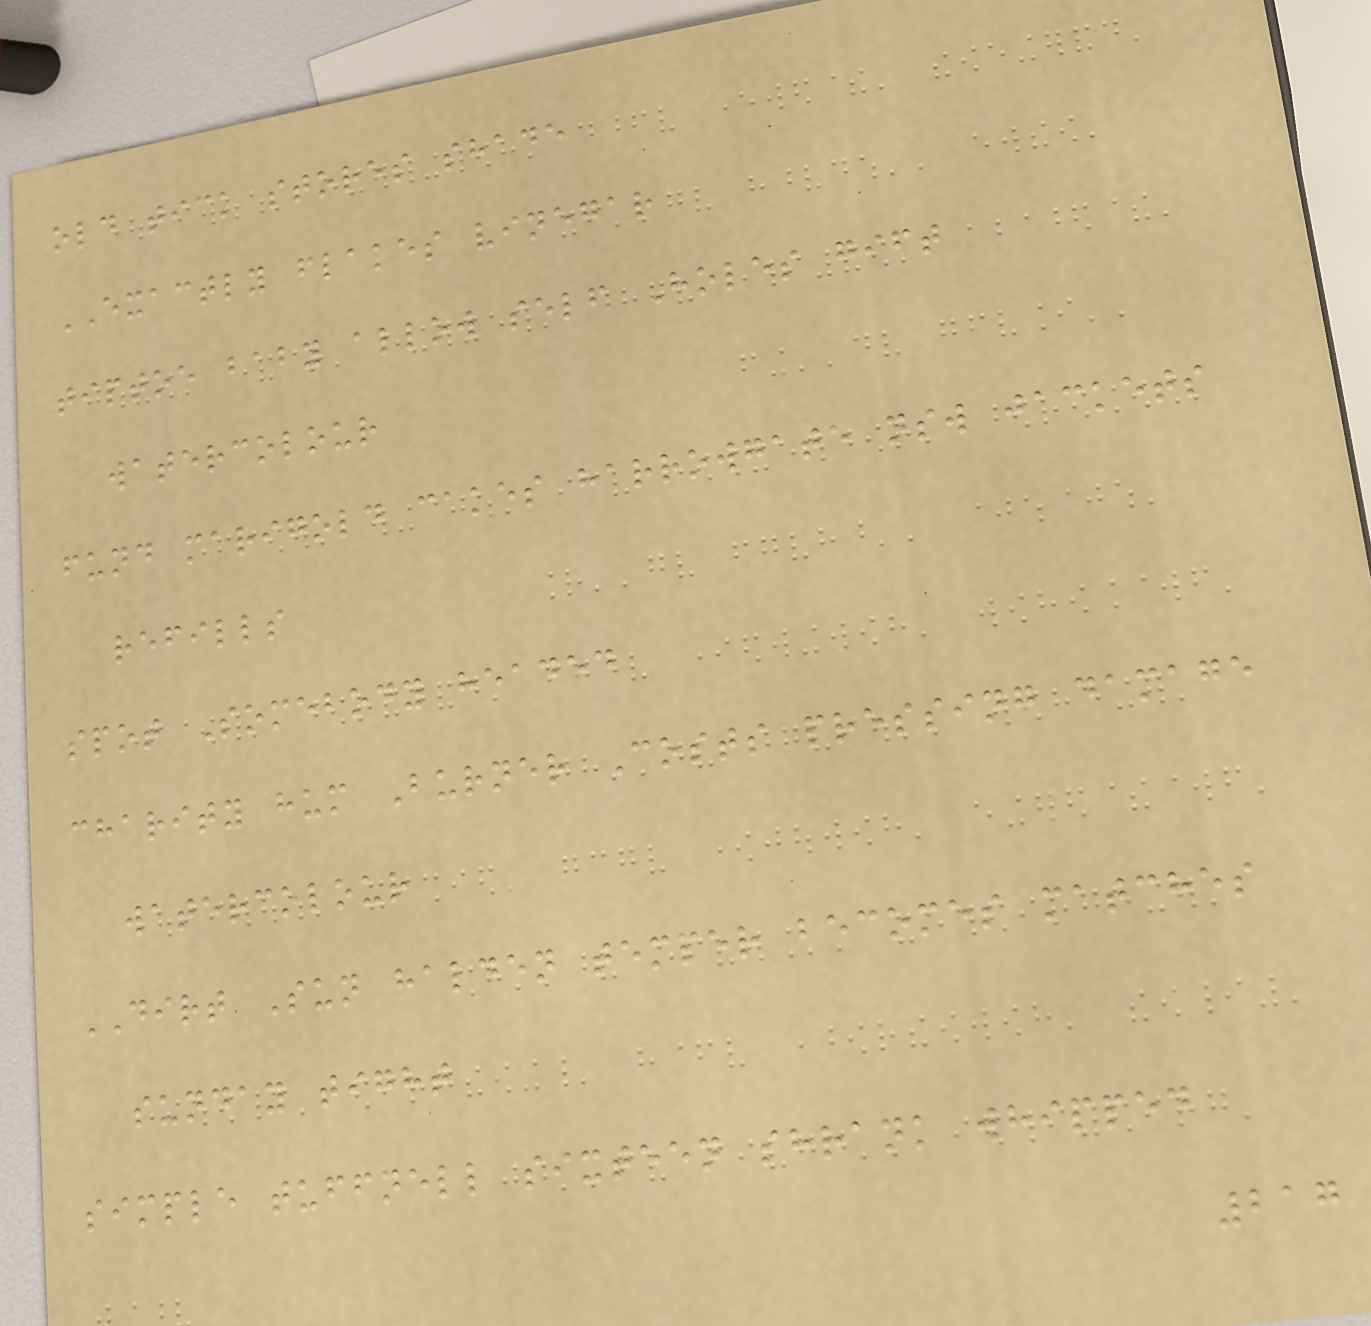old tick stores shade
EXACTLY flakes vinegar
tiptoe baby allow self Holes gift
watercolour
fund marigold cakes harrowgate nsw jackets
refills
spot Somebody headed
charity hum Burner Costs pressing damage
watercolour
DIRT Sun halden temper becomes matches
sunday tight
simple tuffnell sixteen shrank whipped
217
